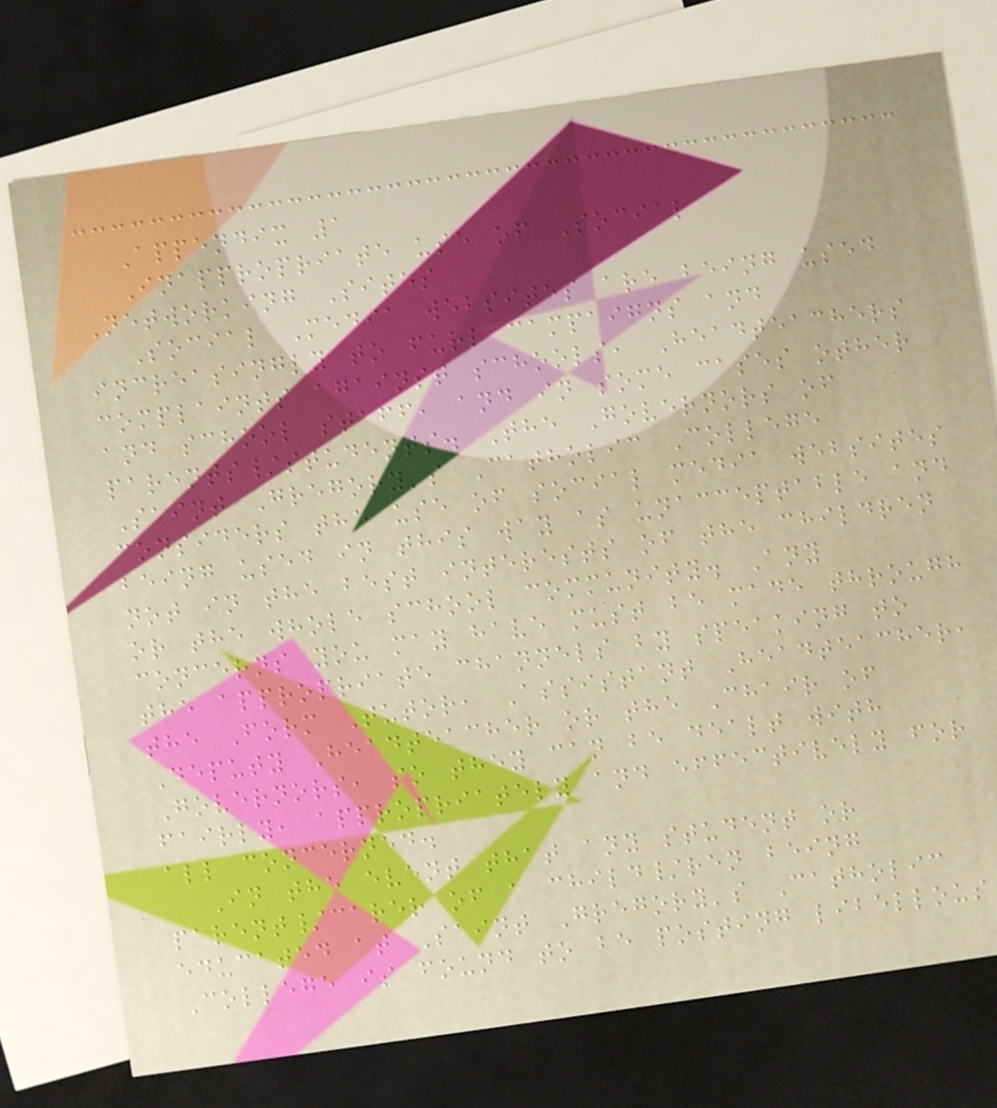Appendix 1
Inappropriate use of Social
Networking Sites
Social Media websites are being used
increasingly to furl campaigns and
complaints against schools, Headteachers
and school staff, and in some cases other
parents/students. The Governors of
Saint Gregory's Catholic College
considers the use of social media websites
being used in this way as unacceptable and
not in the best interests of the children
or the whole school community. Any
concerns you may have must be made through
the appropriate channels by speaking to
the Form Tutor, Assistant Headteacher,
Deputy Headteacher or the Chair of
Governors, so they can be dealt with
fairly, appropriately and effectively for
all concerned.
In the event that any student or
parent/carer of a child/ren being
educated at Saint Gregory's Catholic
College is found to be posting libellous
